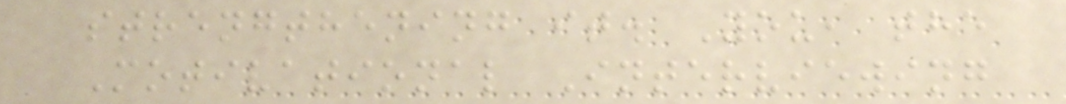strengthening it. You, the
Motivational Interviewing
